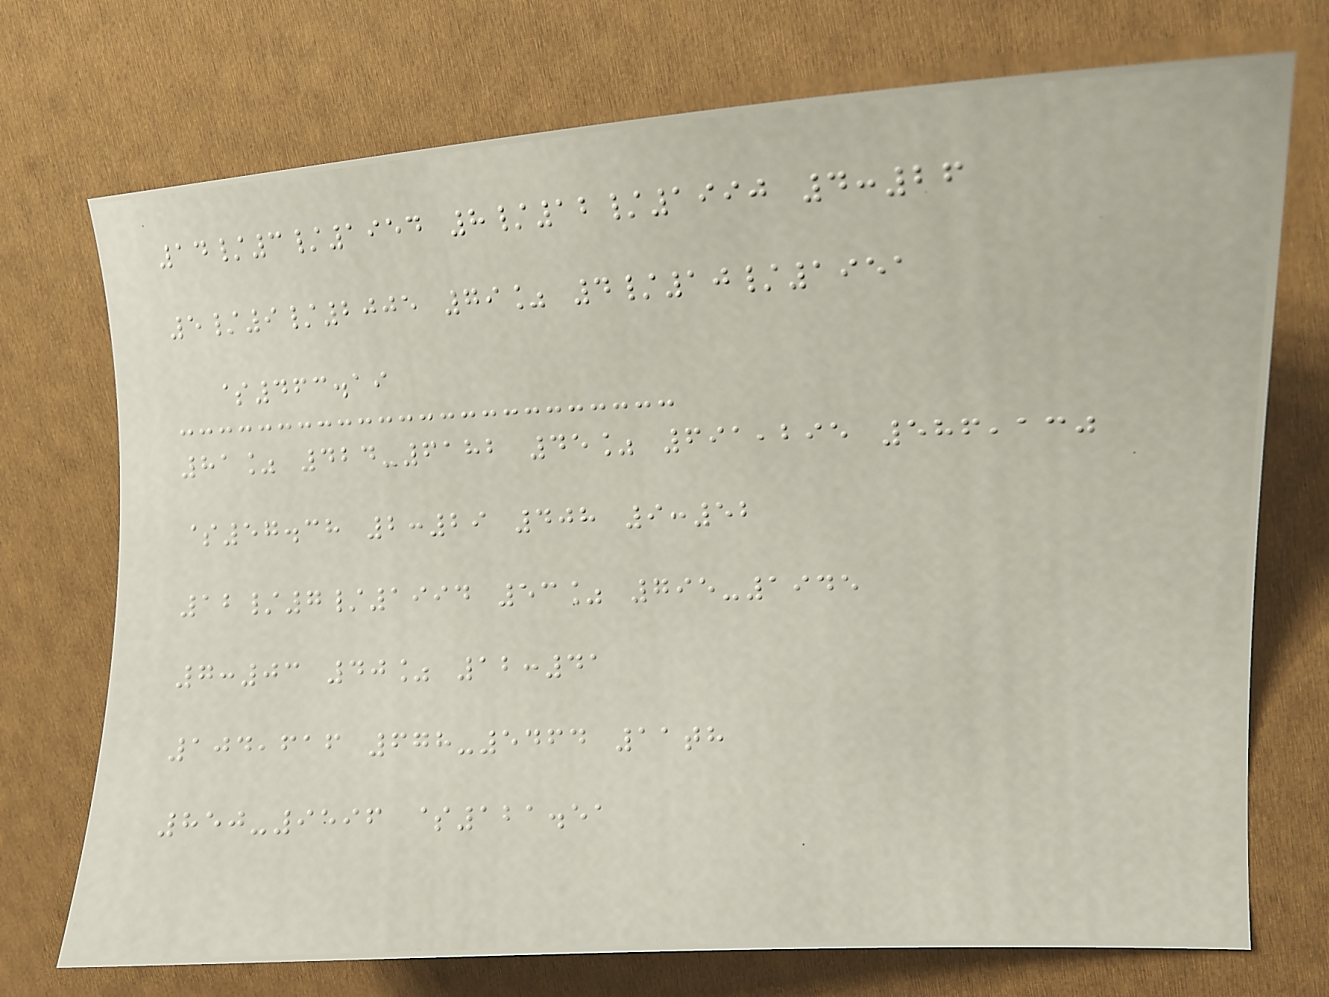14/3/1954 8/12/1990 4:26
5/9/2005 79% 4/10/1951
$463.19
81% 424-6182 45% 691,295 586,130
$57.38 2:29 408 9:52
12/7/1994 53% 795-1945
7:03 40% 12:41
104,616 678-5464 11th
850-9596 $121.51
